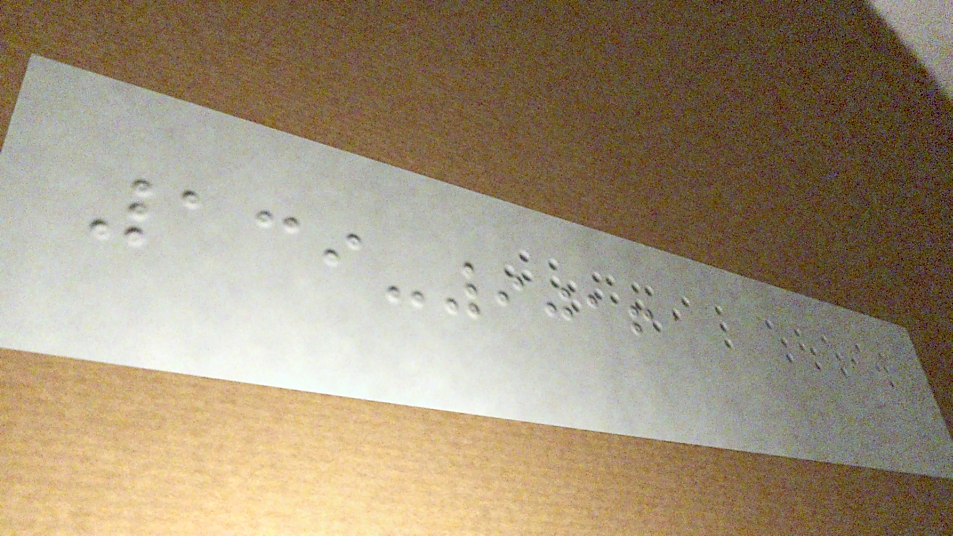139-9016
